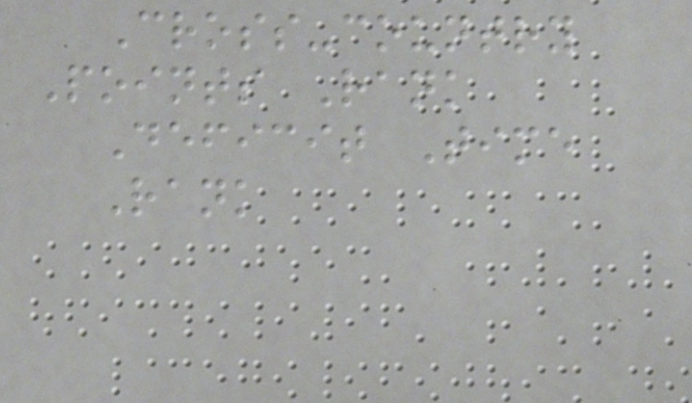Cross-country
Points Rank
Deficit Time
Rank
